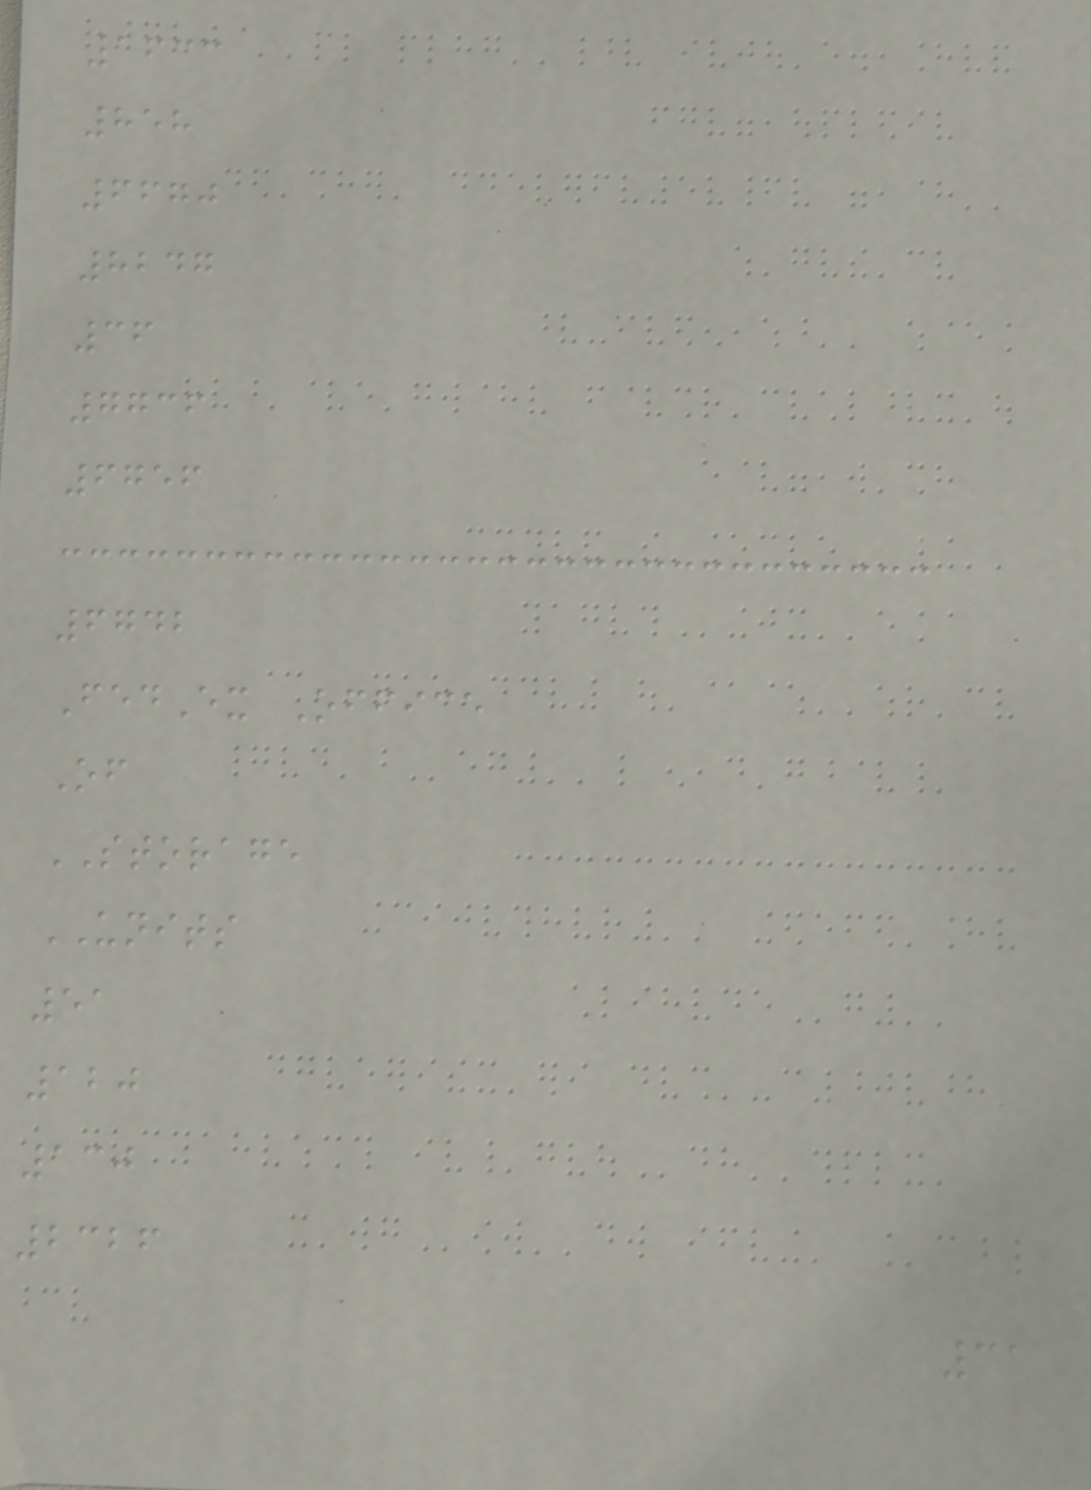1633
858
6670
8247
36
7736
6756
6742
FedEx Office
Of
STORAGE
UNITS
51
120
130
2326
31
